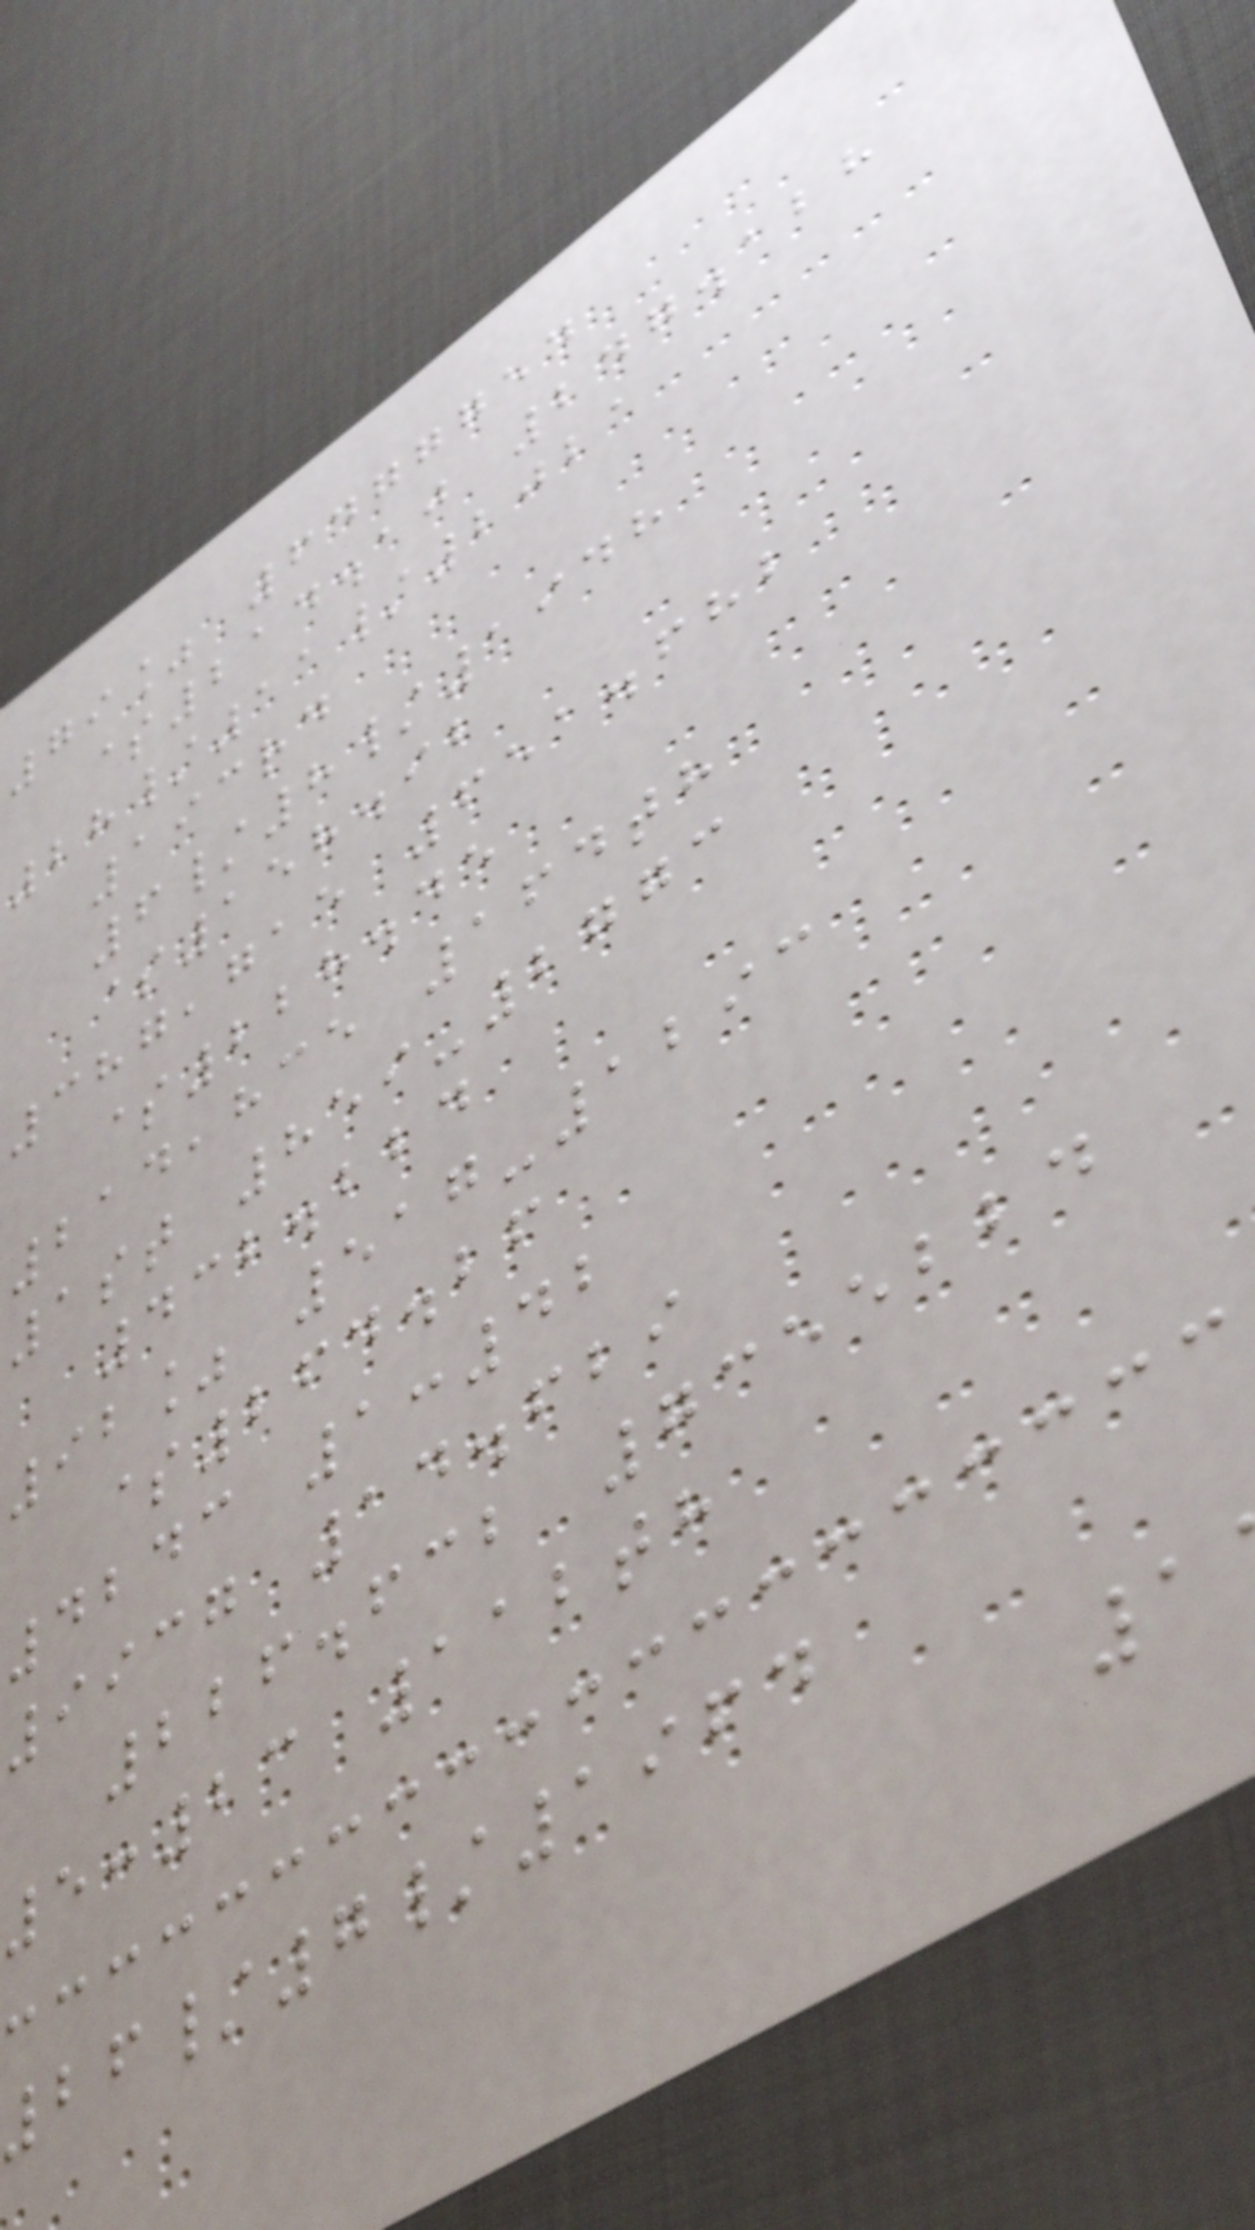79% 6477754
$214.10 247.128
28/11/2021
193rd
6/8/1948
$158.92
387,715 651.682
$228.45
214,835 164th
1st 859-2773
432.224
92% 517-1293
$264.26
4243 1:42
9937 14.629
226.632 7355224
5:23 112th
26/7/1964
